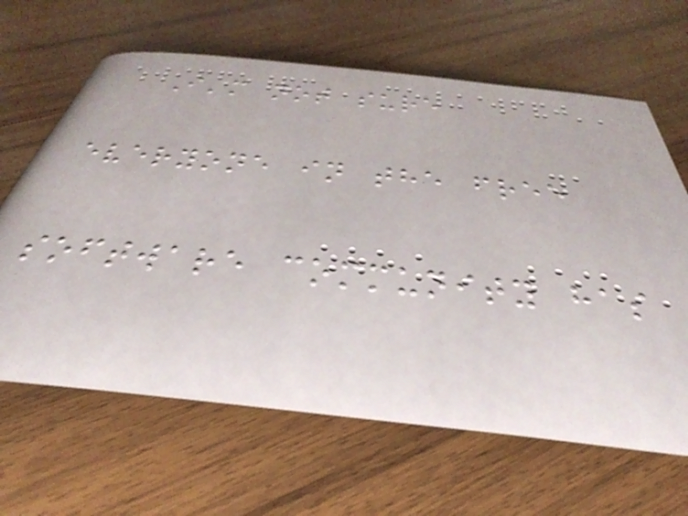I'm not sure
everyone in the free
software community has
